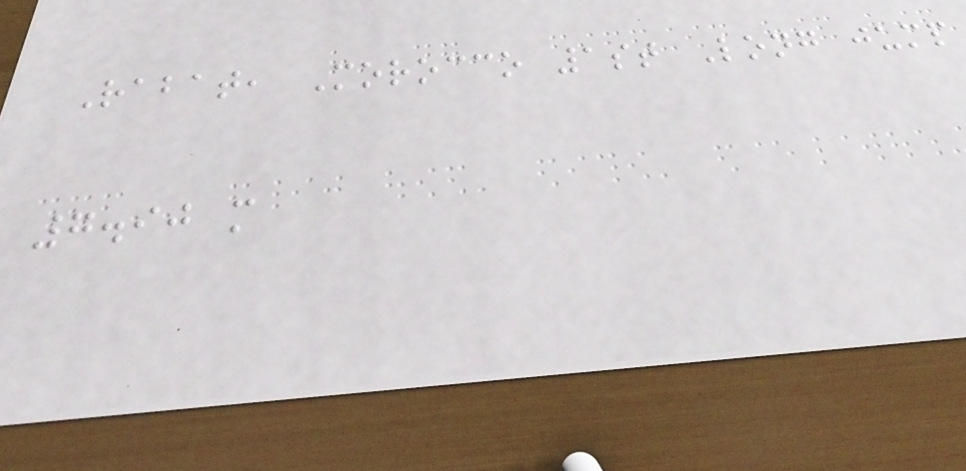Rabat, Morocco 1st Long jump
7.90 m
